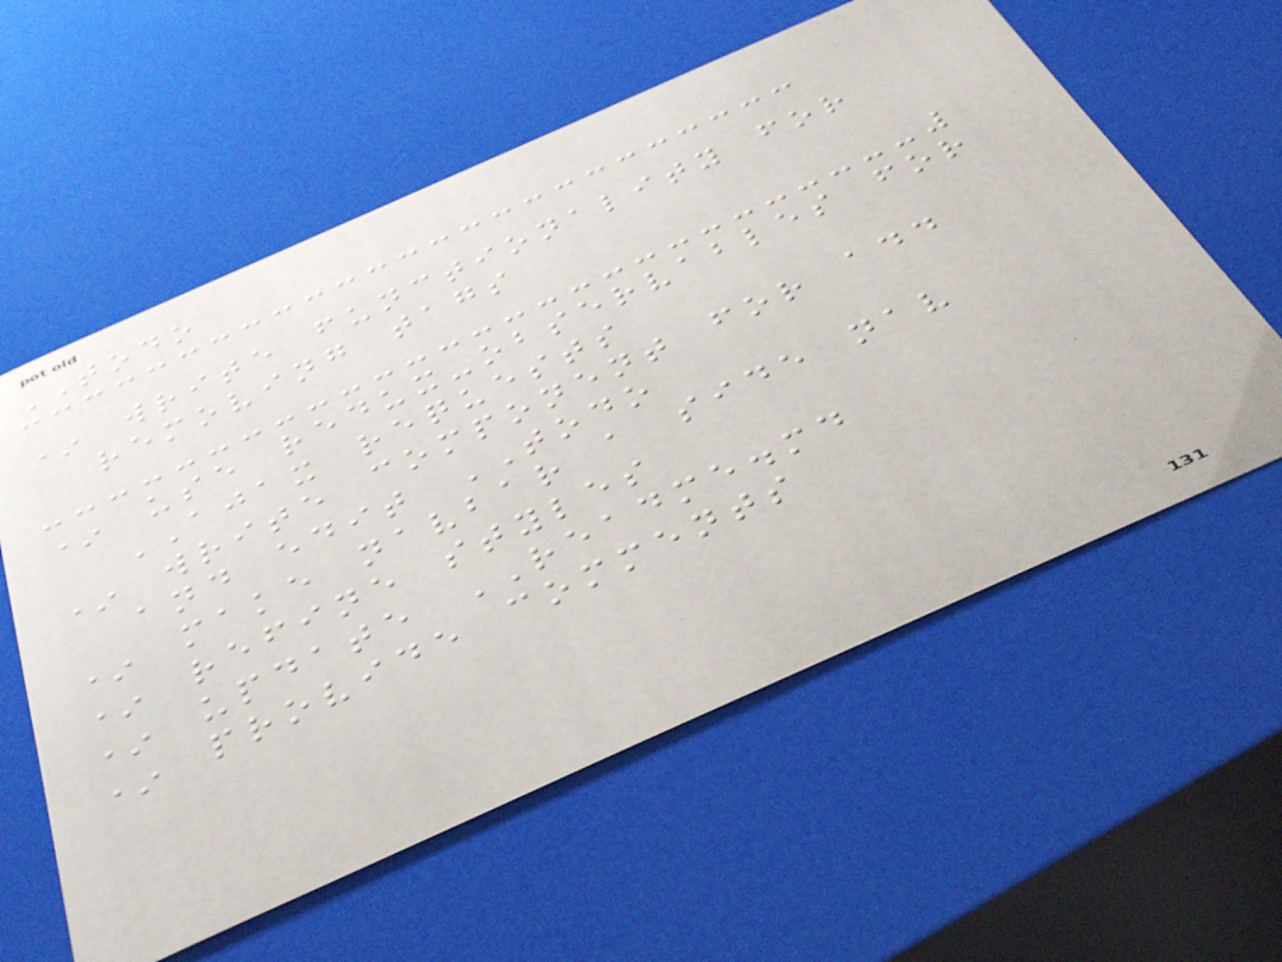TODO
* write functionality for
removing tags
* use redux-observables for
AJAX requests
* write component for add
and edit TODO
* make navbar a side nav
* refine styles
* update README.md
* provide comments
